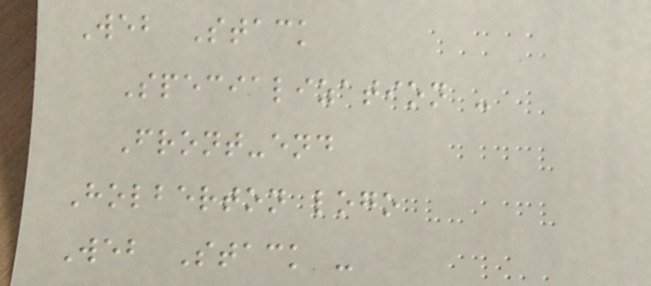Web Stack
Specialization -
Front-end
Holberton logo
Web Stack -
